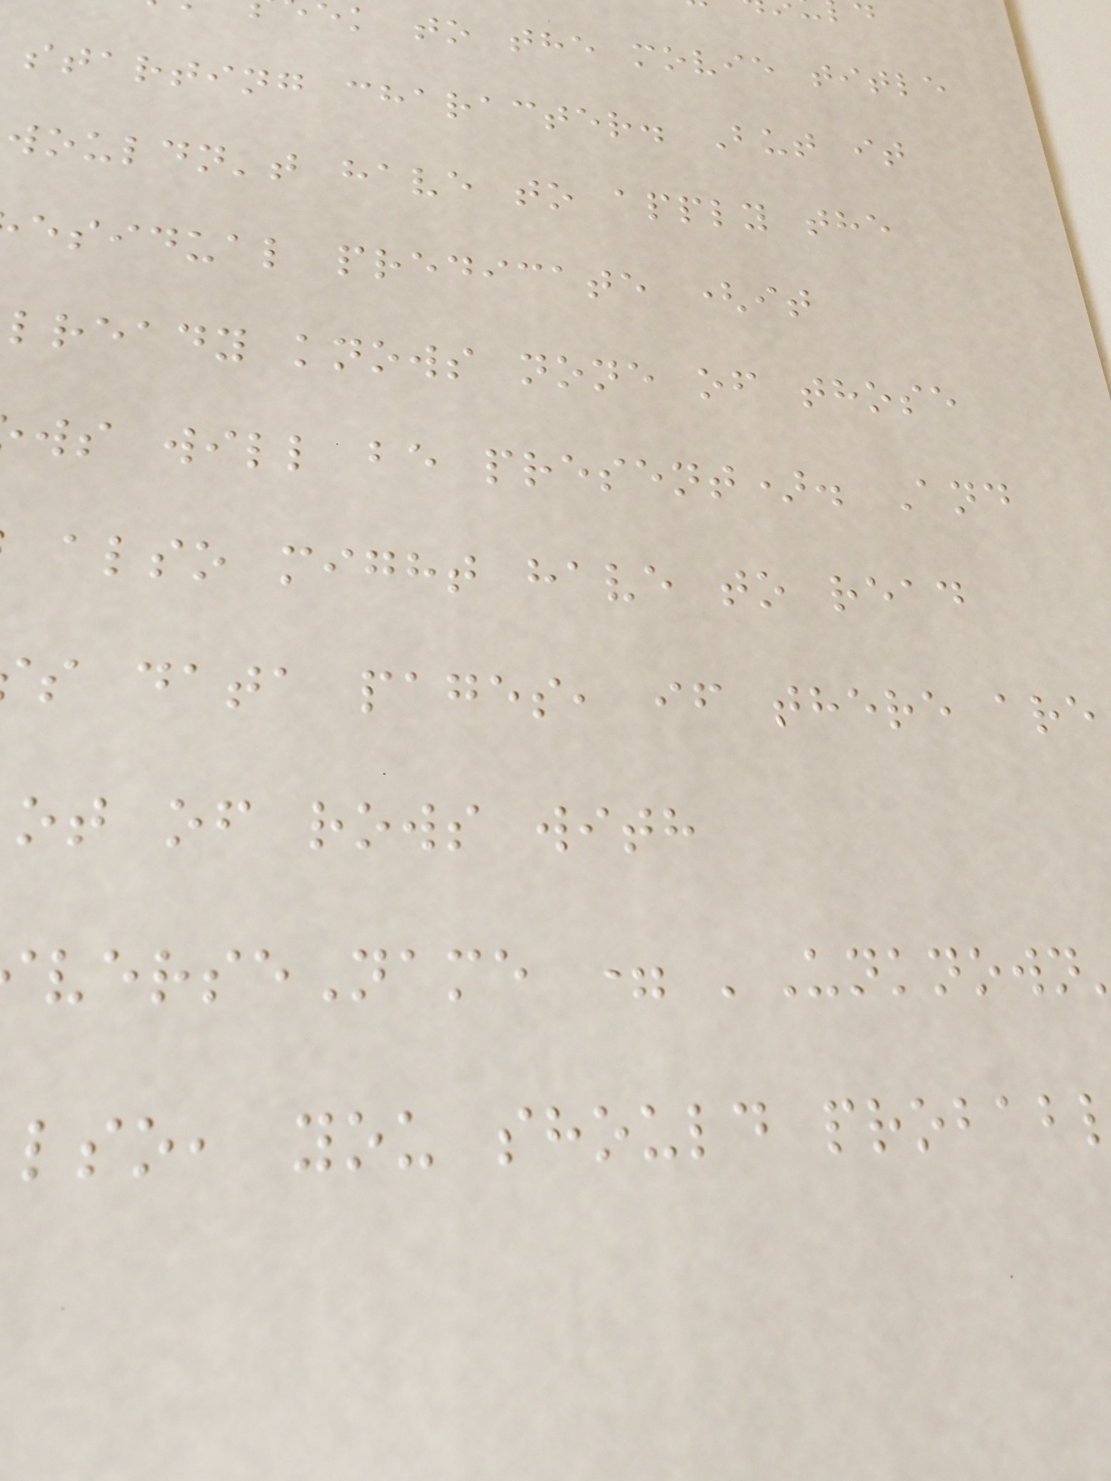k to the movie title
starting character. But it
wouldn't have to apply the
esidual predicate (it
lready knows none of those
ws will be present). And
also might have to read
s data pages, if there are
ot of rows with
verseName = 'Unknown
lso, you should probab
